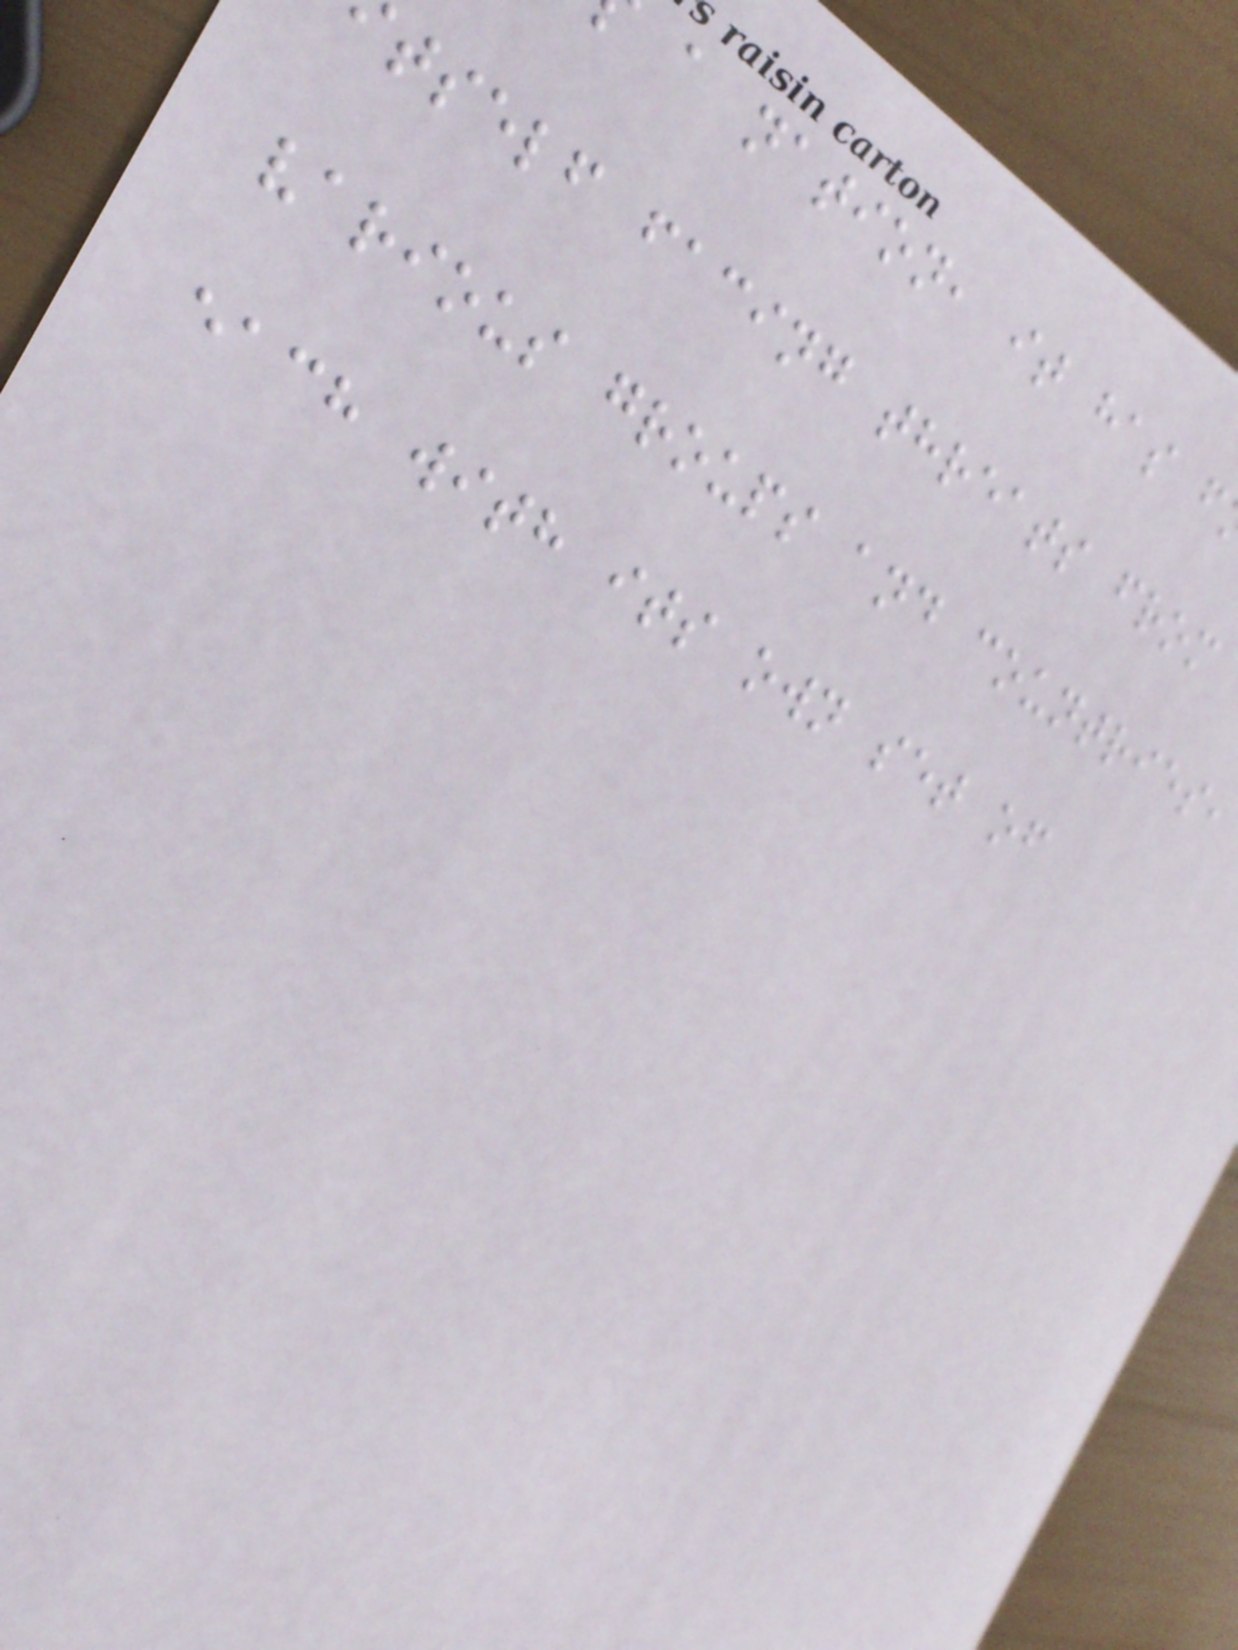a nation, it has f
tself facing threats from
various groups and countries,
each with its own set of
